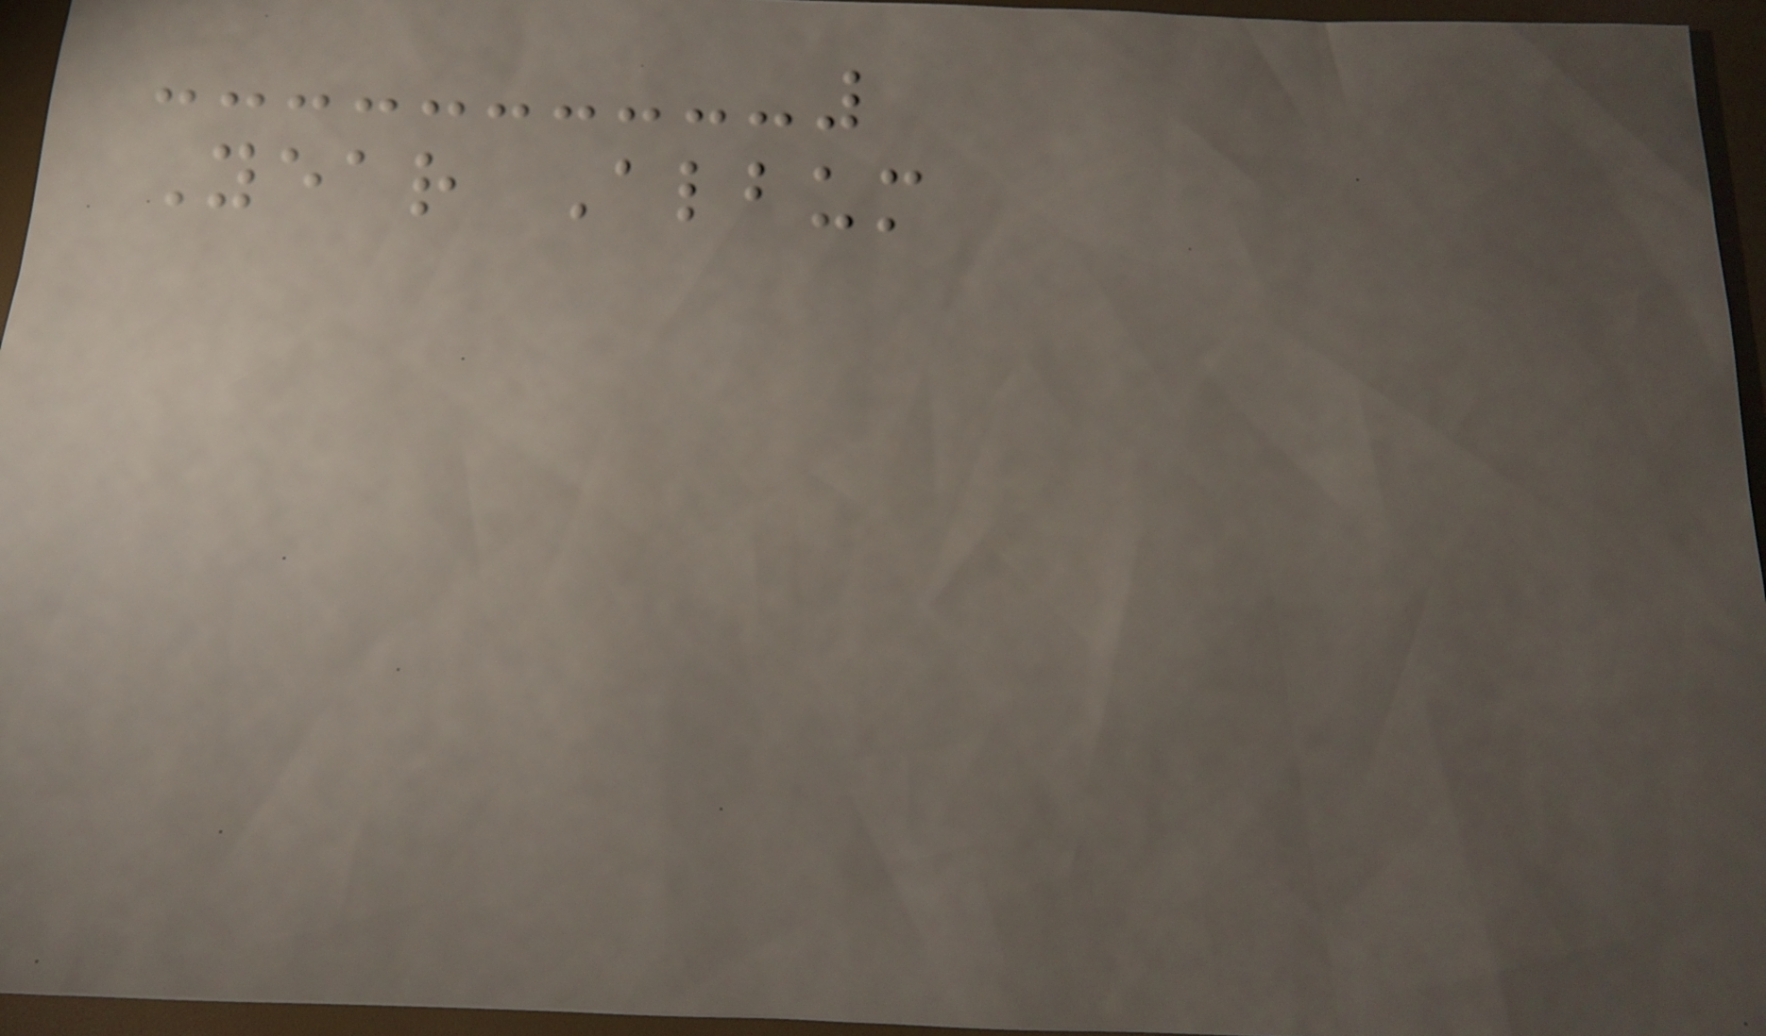Year Album
